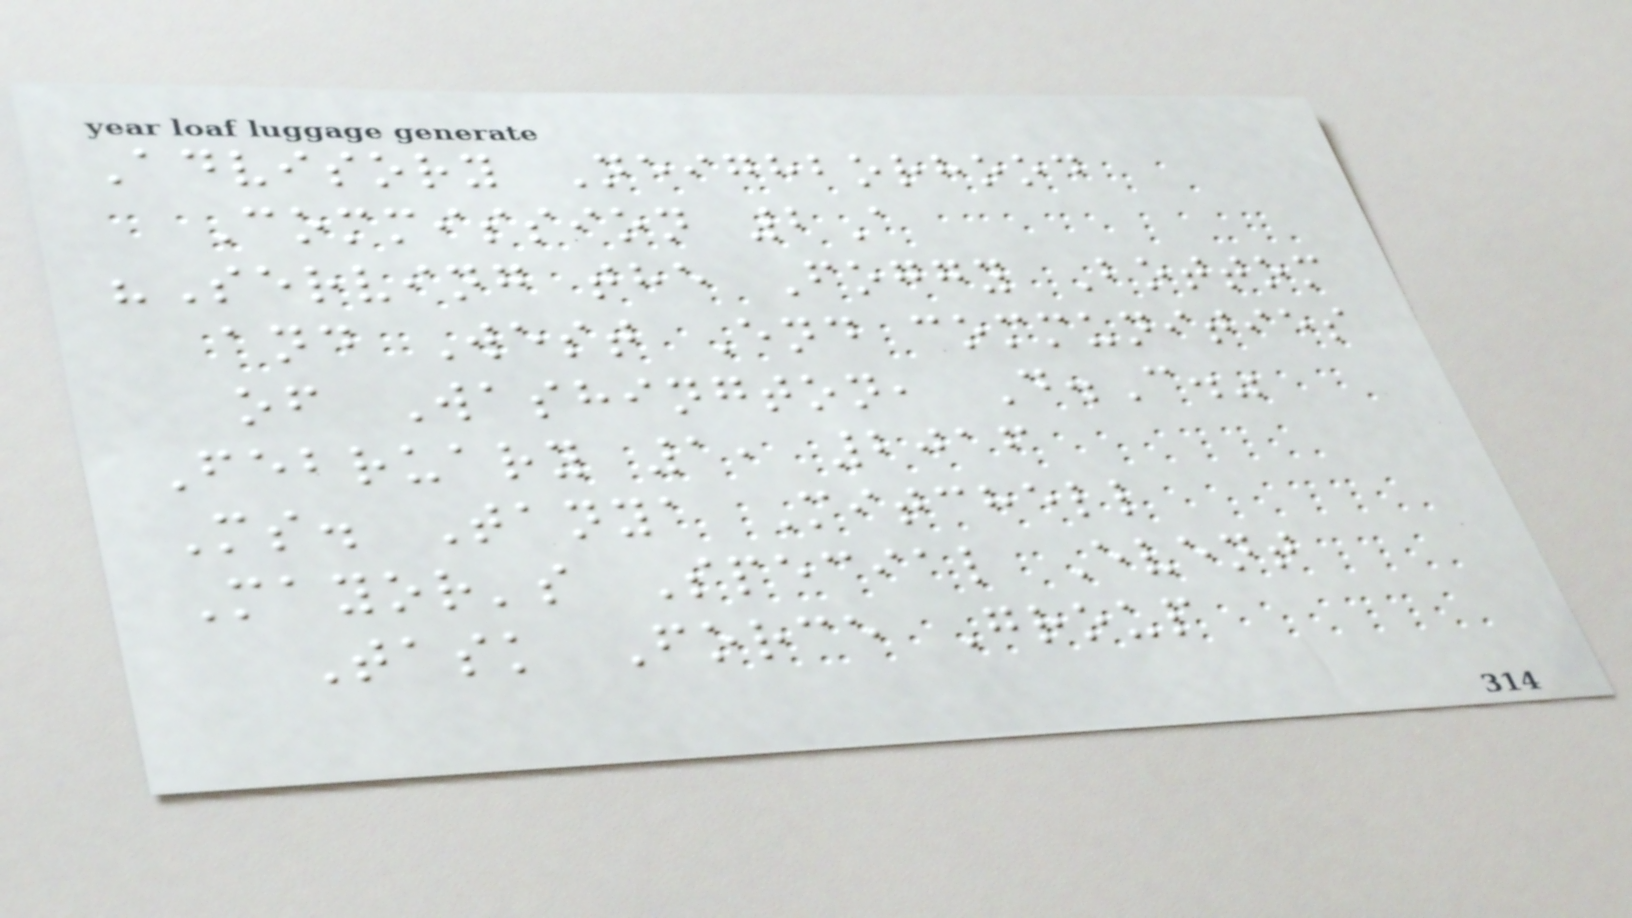Advisory Neighborhood
Commission 2A
"Serving the Foggy Bottom
and West End communities
of Washington, D.C."
February 1, 2016
Ms. Tanya Mitchell
Mayor's Special Event
Task Force Group
